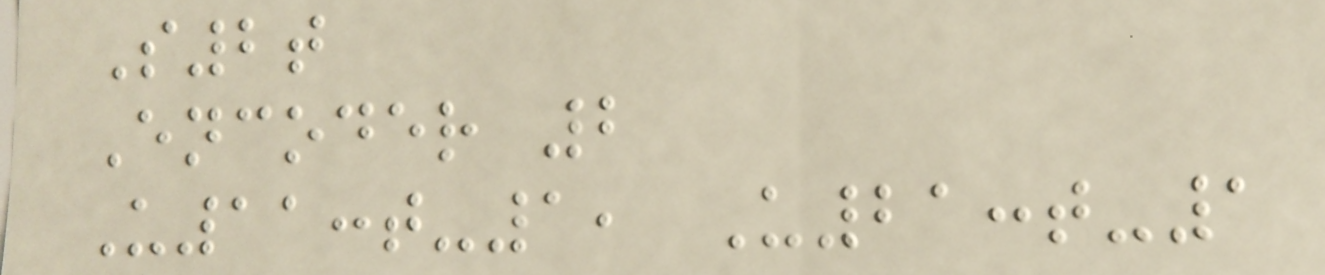S2t
Encoder 2
U11:t-1, U21:t-1
